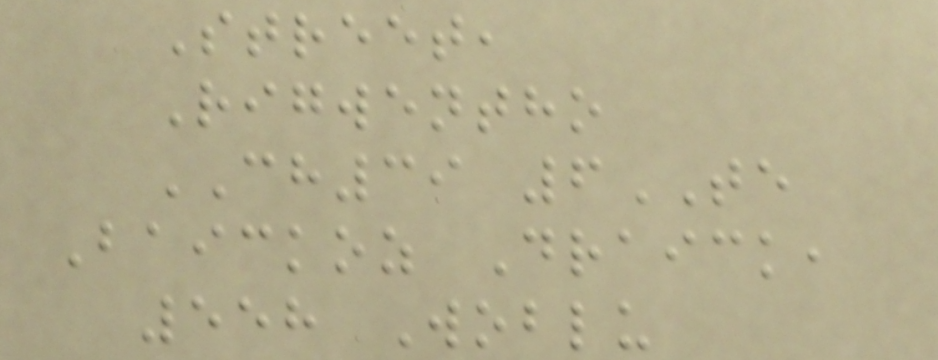Street,
Rigwentho
CH39 6TE
Baickoz Draick,
558 Woblu
